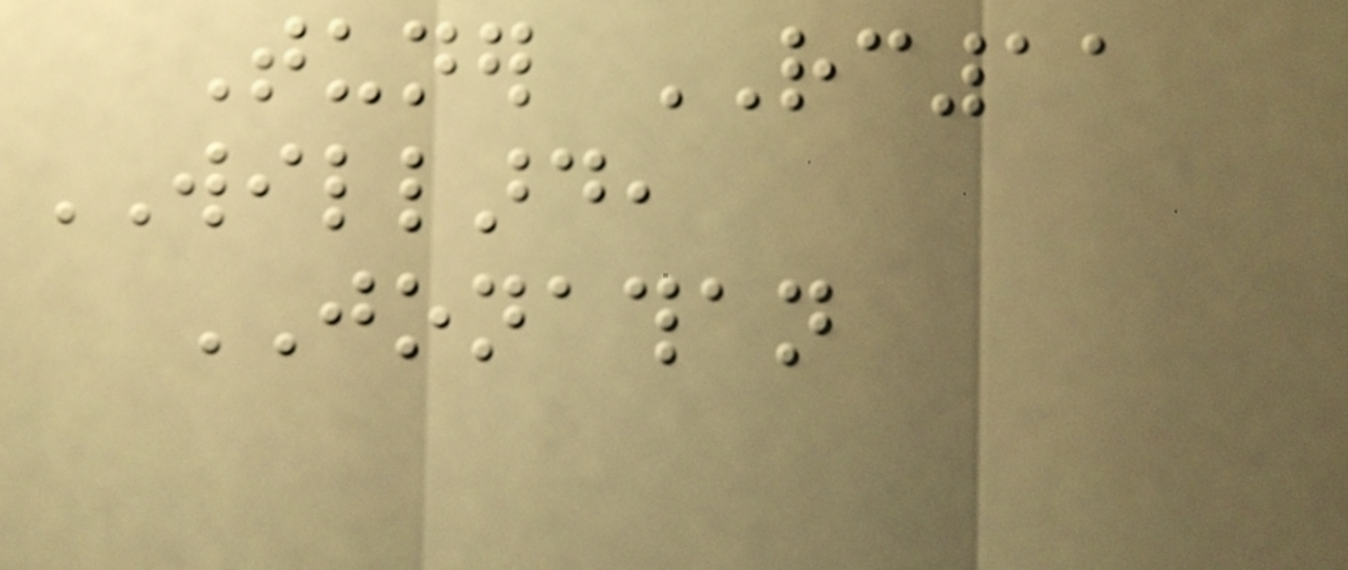Tuner RC11
WILLARD,
JONATHAN
